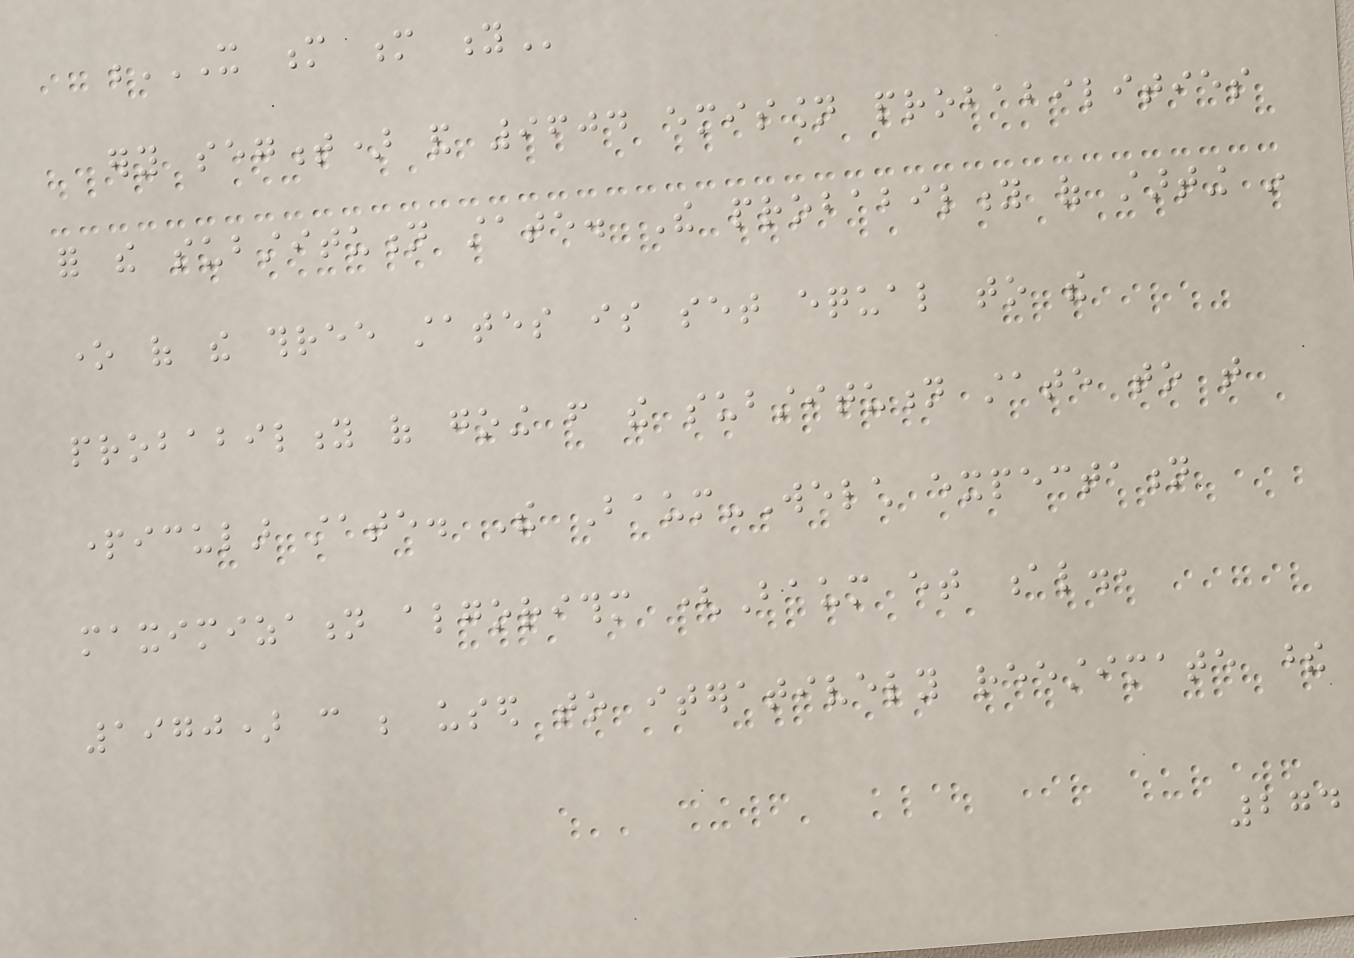X M M Y
ery segment) and 9604 emission probabilities
for the substitution state. The probability of starting in
one of the three states is set equal to the
probability of going from the substitution state to that
particular state. The Baum-Welch expectation
maximization algorithm (Baum et al.,
1970) can be used to iteratively reestimate these
274
